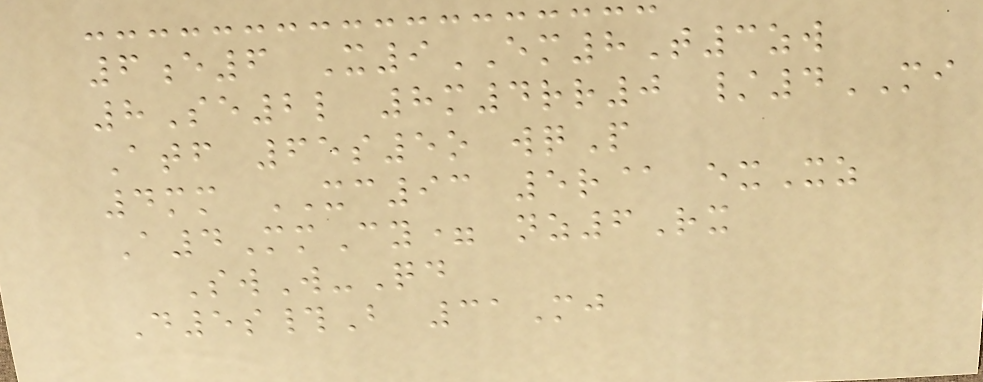6e6 X9EM8T3zw
8Se2l 8m4rr0 /4MI
Atf 65s5o wqP
4mm XC93 5r@ exXz
A4MmCy= nz6Rx
SwW-Qd
D5s#B 31Mj
